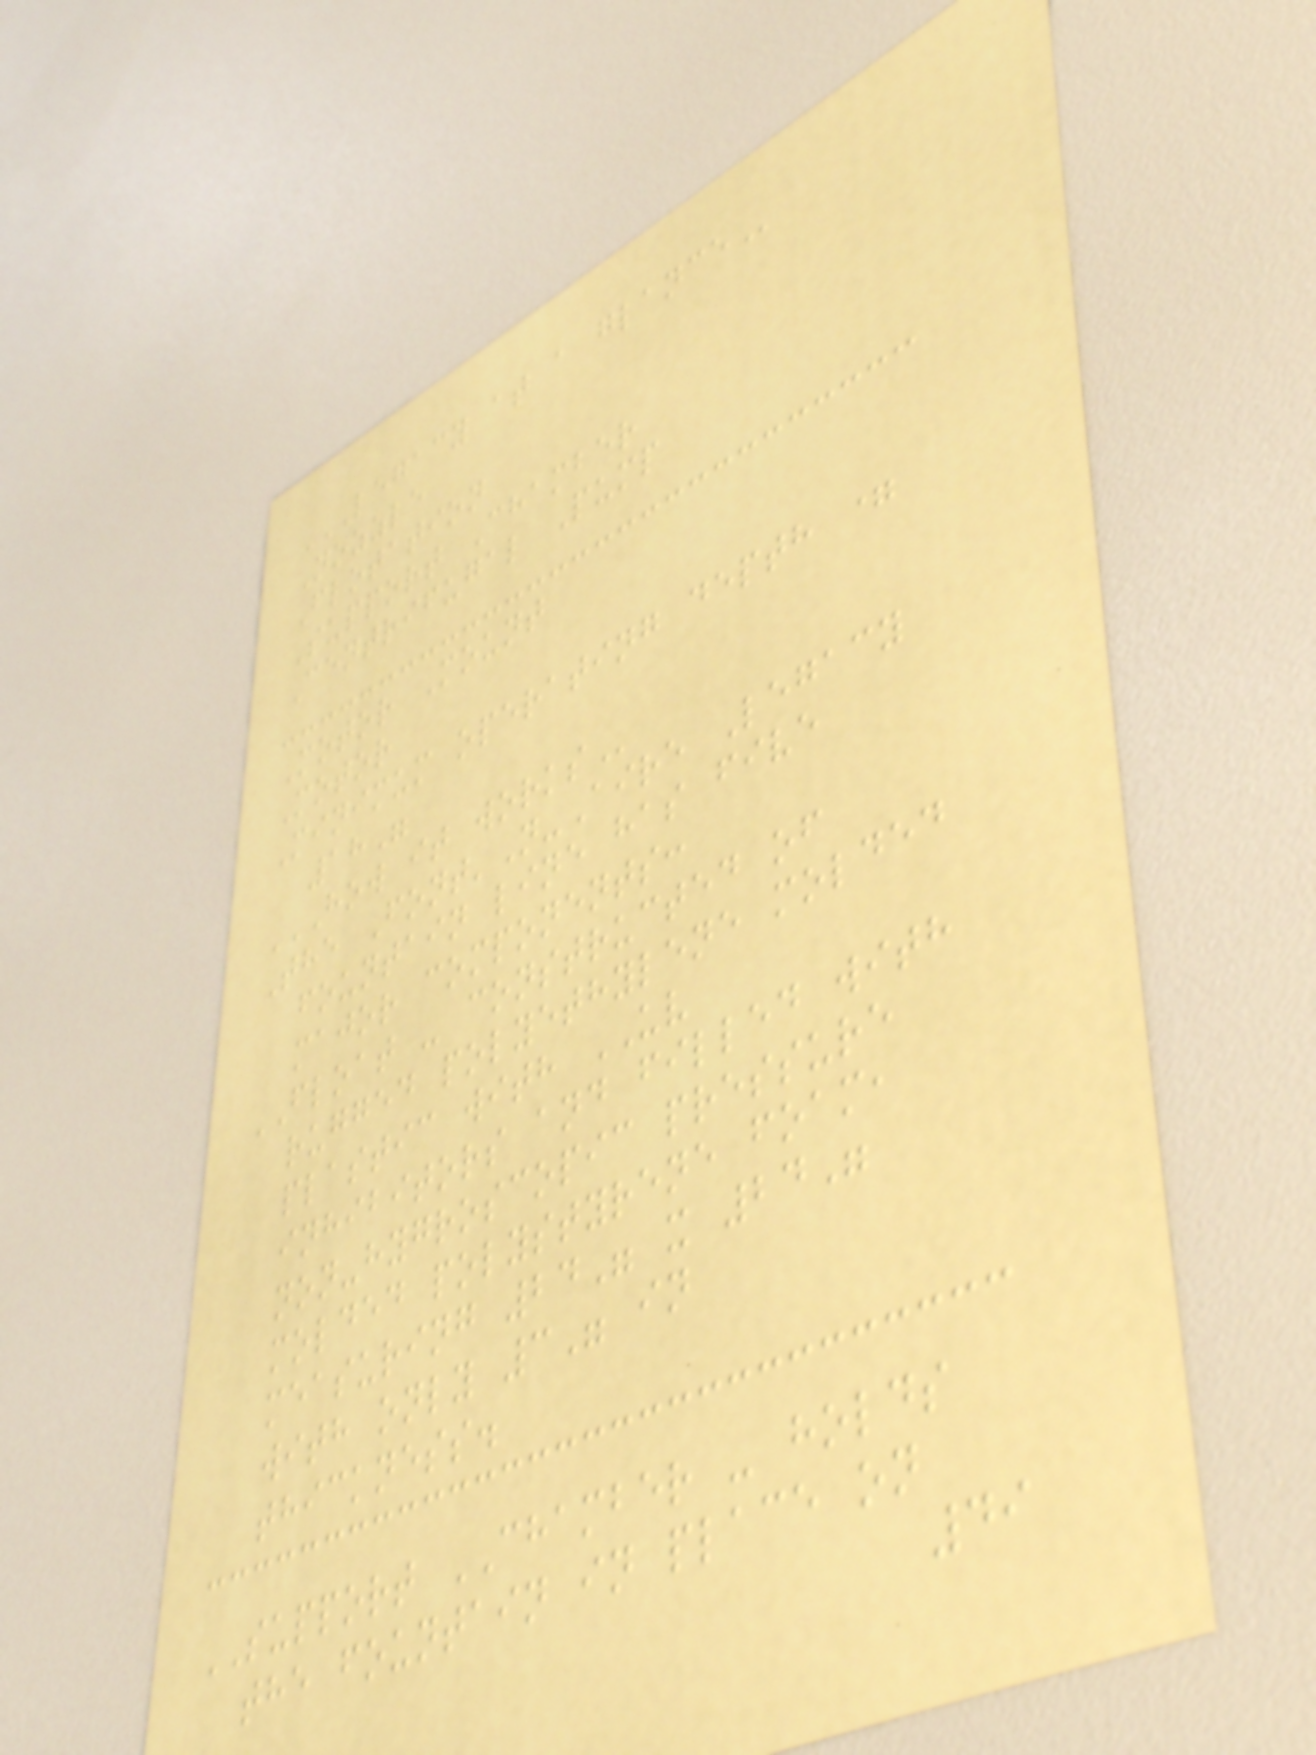LEGACY AT A GLANCE
Nozzle
Flotation
Support Chamber
Centrifugal Pump
Motor Mount
Motor
Minimum operating depth =
18"
HOW IT WORKS
The Font'N-Aire Legacy
fountain line has five
major components:
FLOAT - constructed of
rugged polyethylene molded
plastic with UV
inhibitors and filled with
non-hygroscopic pressure
molded polystyrene foam,
measuring 24" x 24"
with only 3" in
thickness.
SUPPORT CHAMBER - holds
the fountain in place on
49
